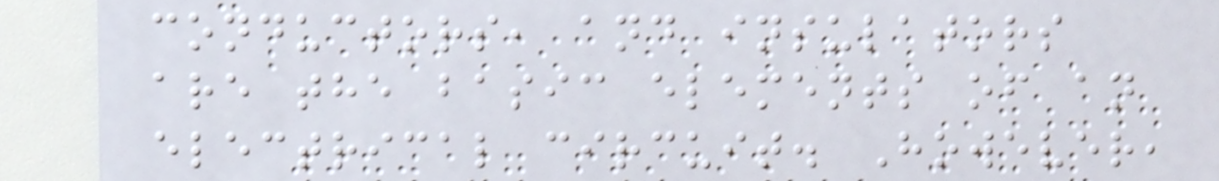conductors, and insulators
are the basic elements of an
electrical circuit. However,
